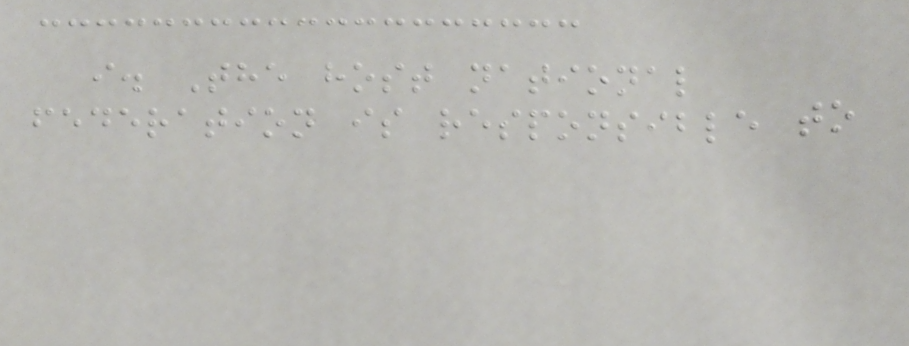i. The host national
federation is responsible to
